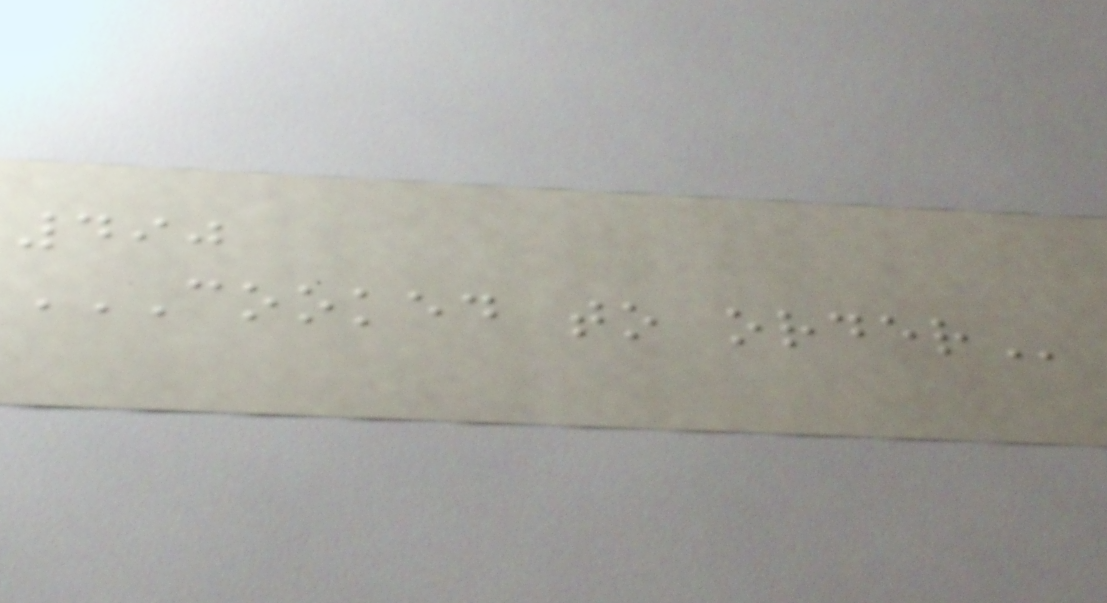490
COOKED TO ORDER
